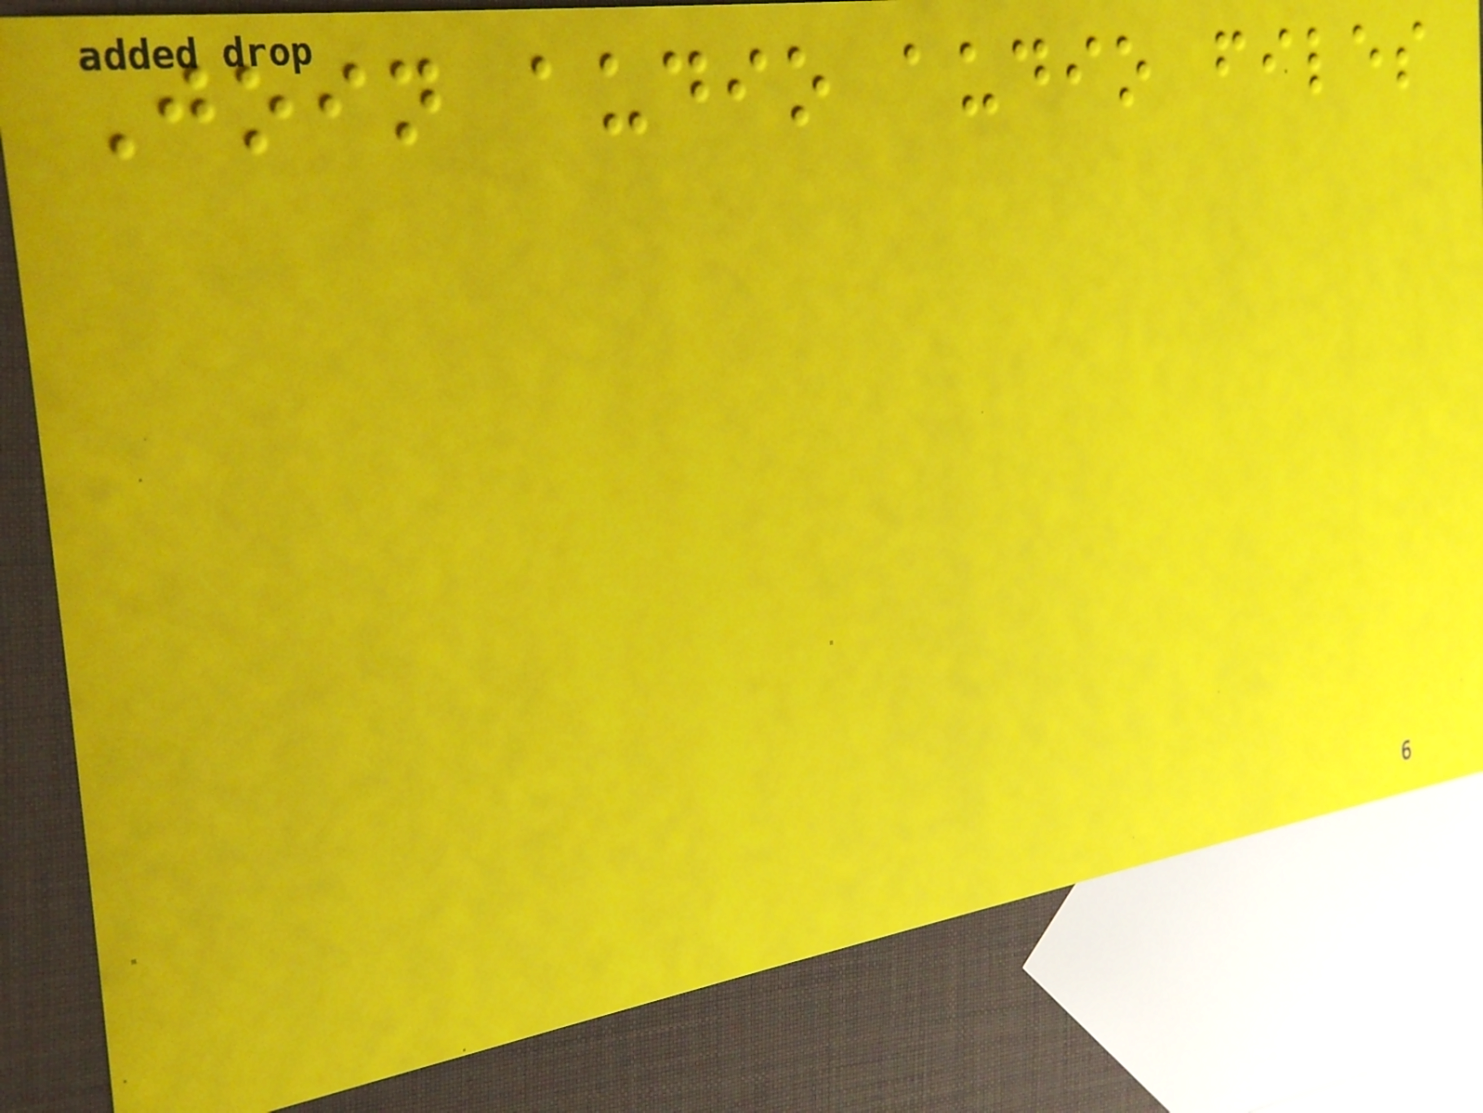Join audio audio files
